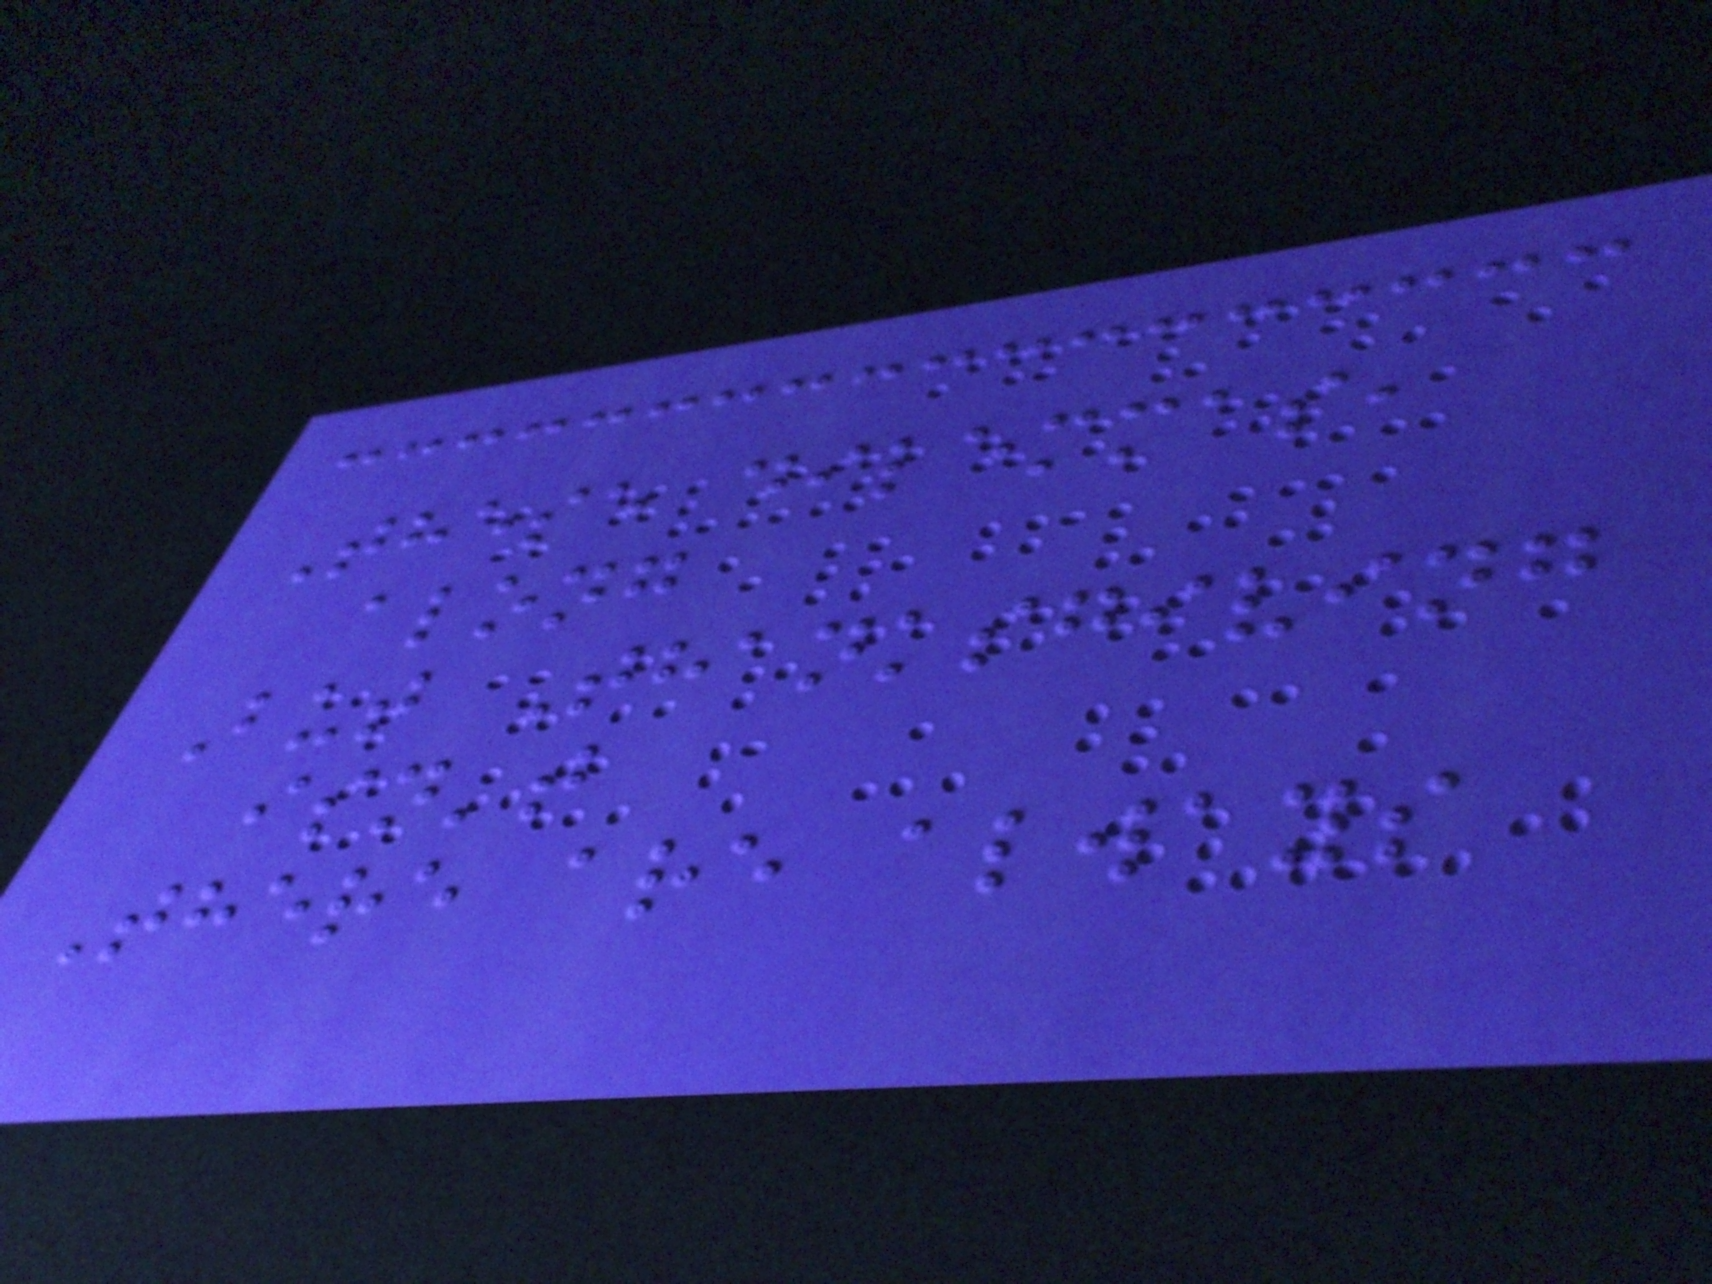These dilemmas,
along
But Thanksgiving
isn't
There are always
